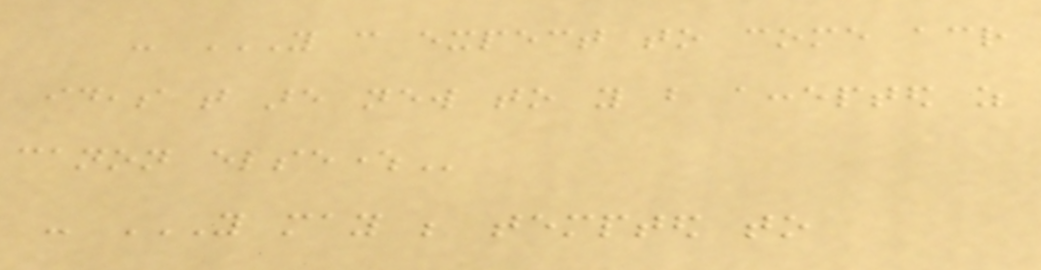- YOU CAN EXPECT TO COME ACROSS
IDEAS THAT ARE NEW TO YOU BUT ACCEPTED AS
CANON ELSEWHERE
- YOU MAY BE TEMPTED TO
